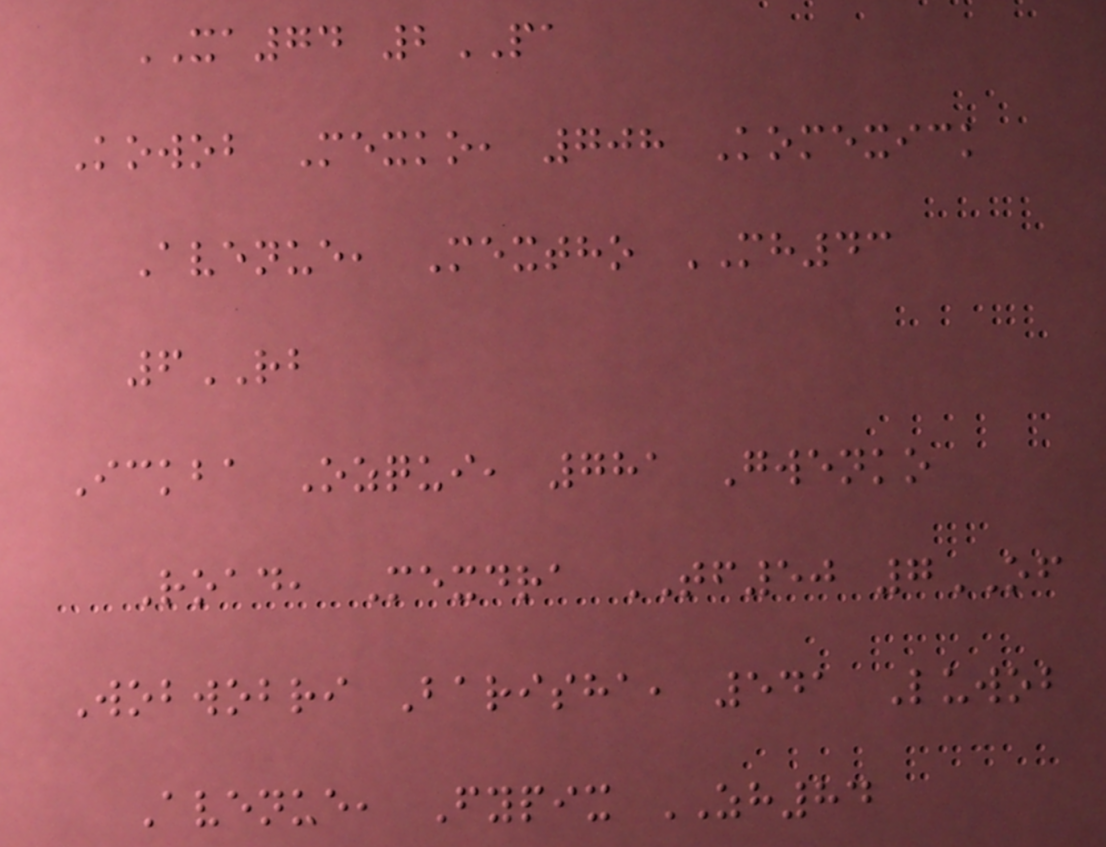XA74 2PA
Kowob Mexko, 708 Komexick
Avenue, Mextho MH43
6RB
Ickba Ozqui, 781 Gwenko
Road, Mexdra TF50 7OF
Wobwobri Barisha, 541 Luwob
Avenue, Fypix ZH84
